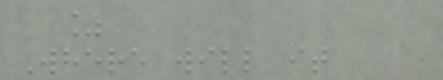%
Where will it
